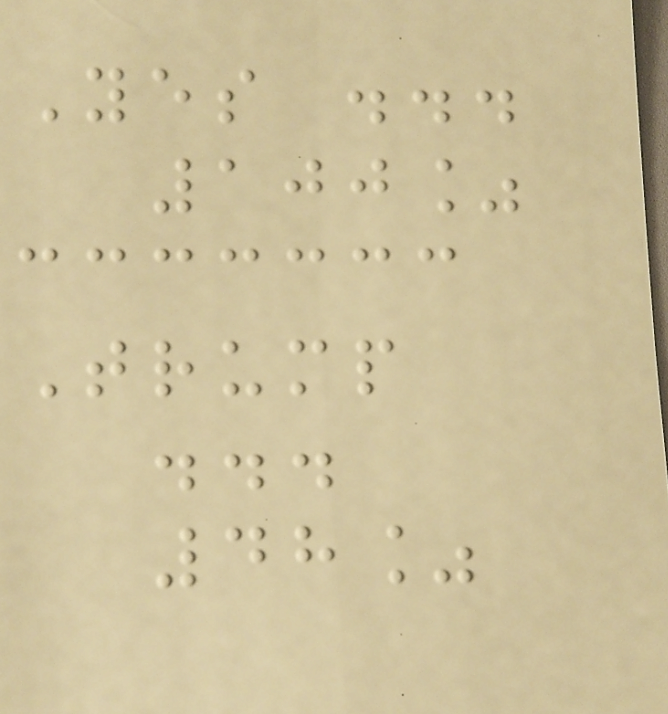Yes ...
100%
Trump
...
48%
